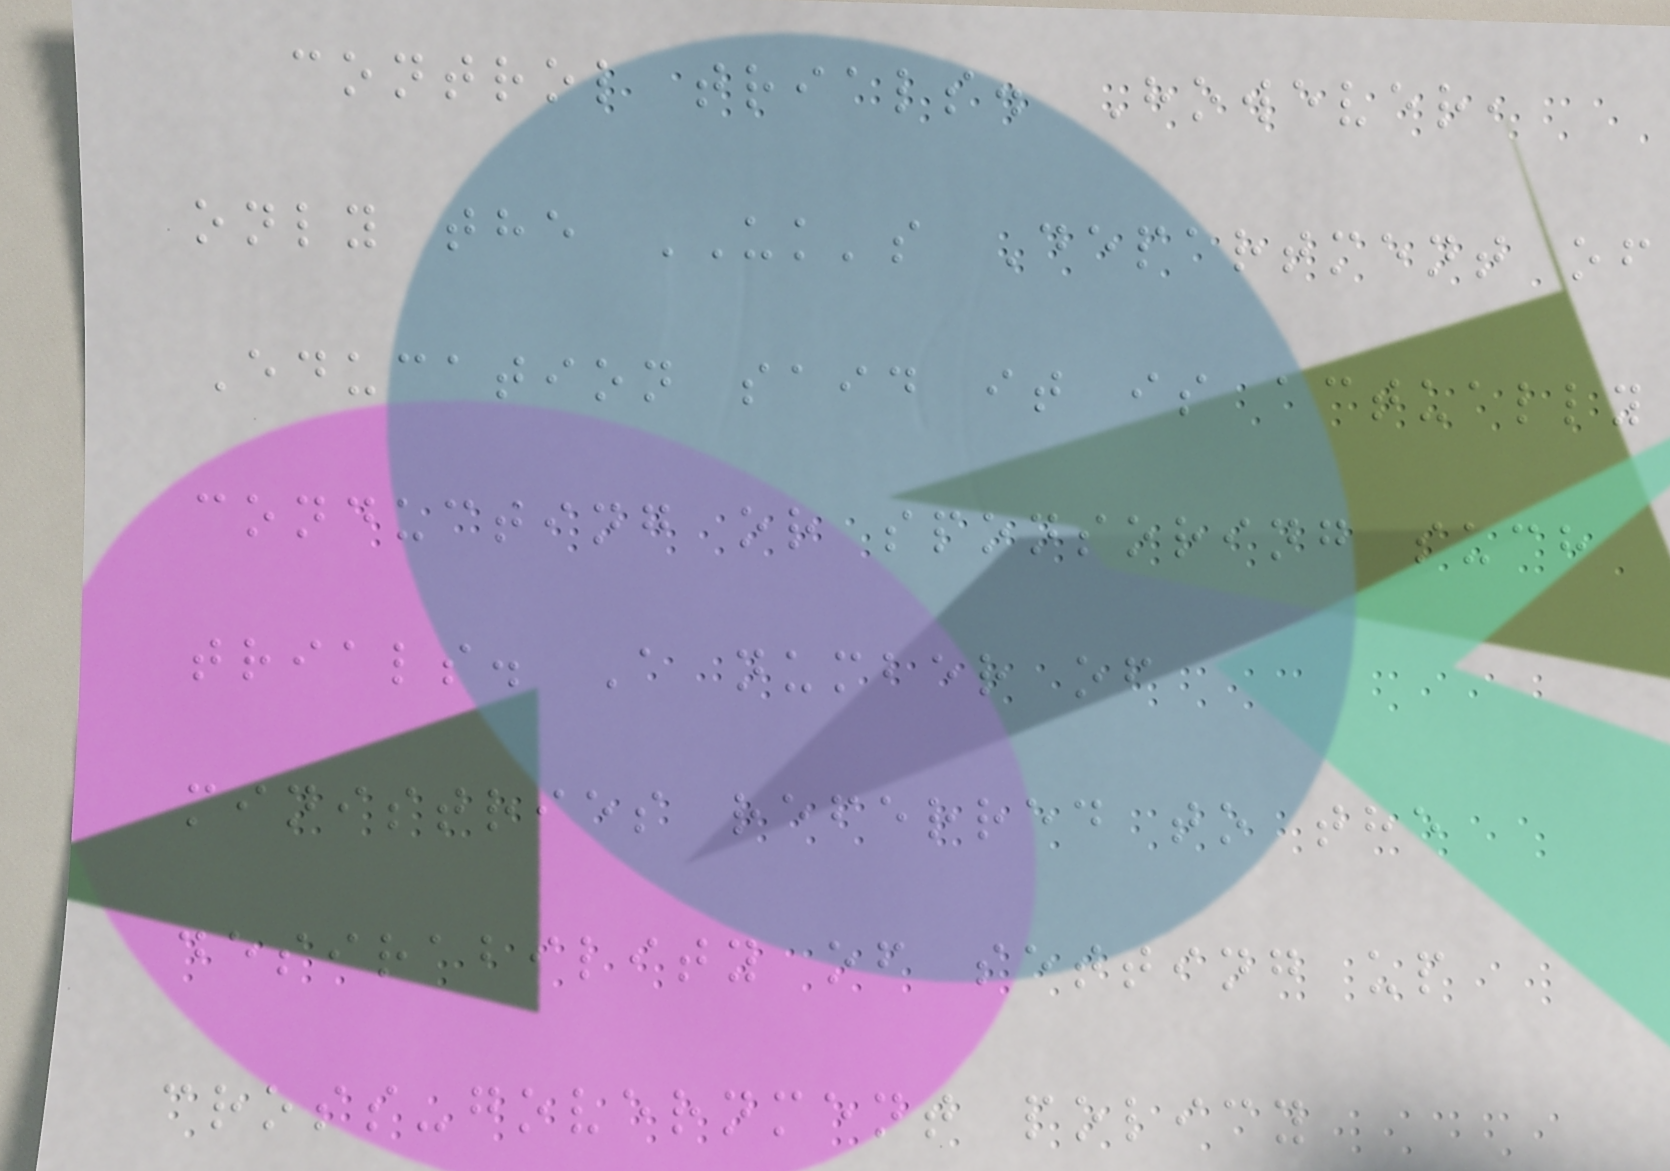control trials. However,
only the UK's Department of
Education said it is actually
conducting or sponsoring such
trials. A number of
ministries referred to the
desirability of setting up
cross-government policy
